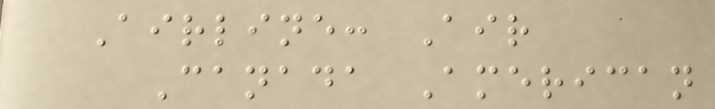Airline: Air
Canada American
